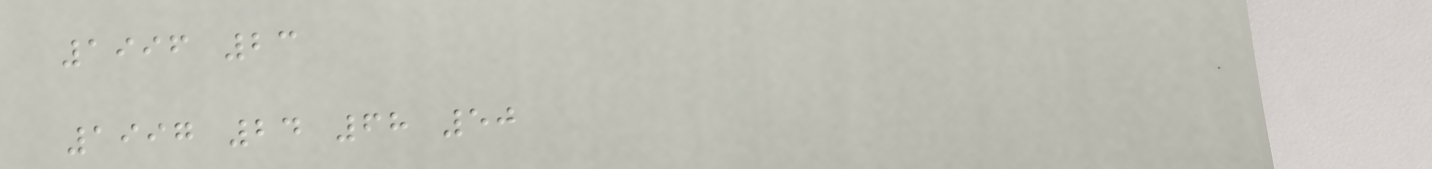1996 23
1997 24 68 50
